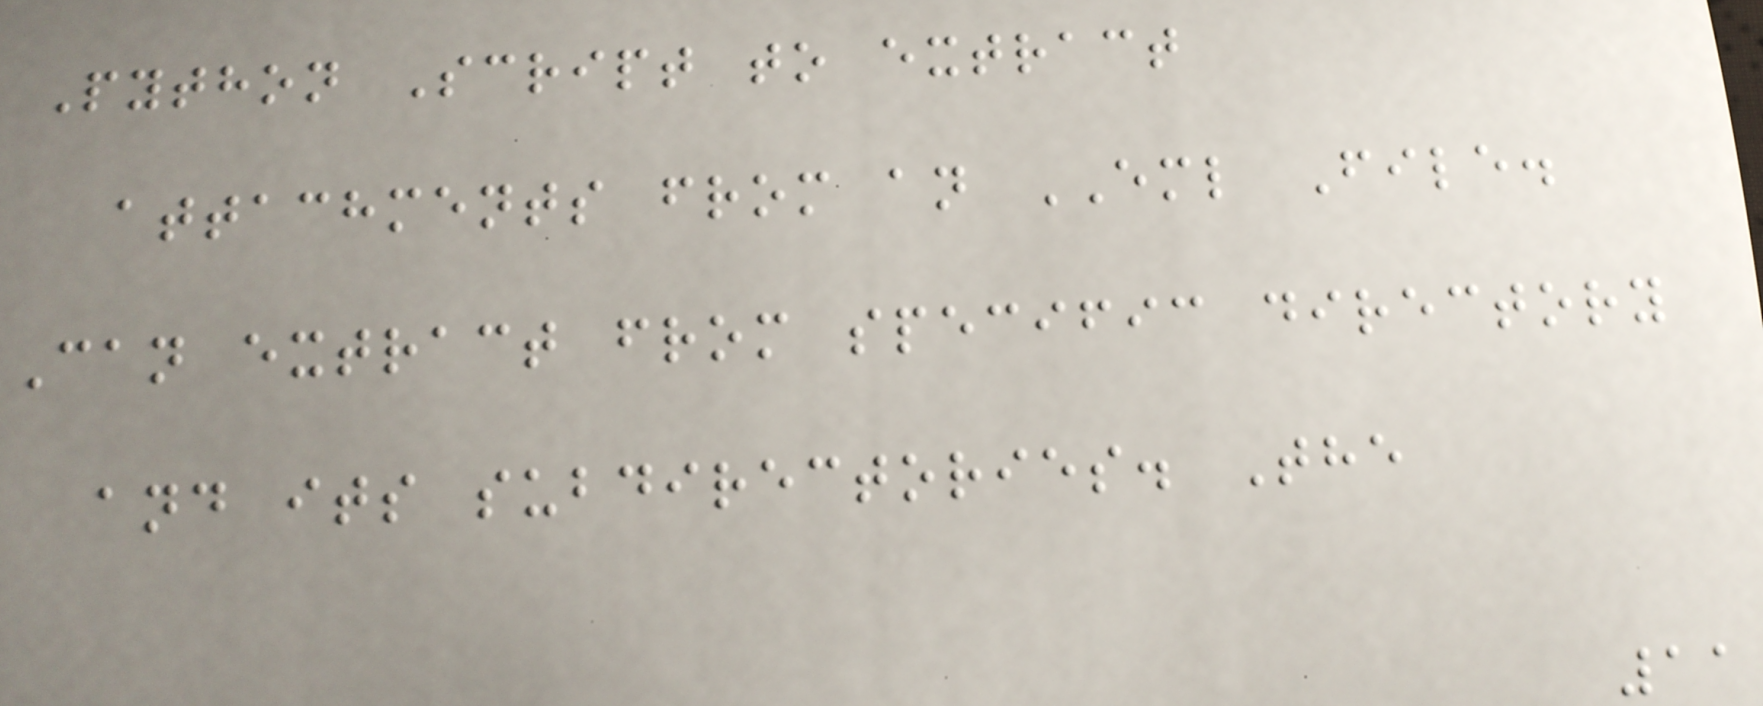Python Script to extract
attachments from an EML File.
Can extract from specific directory
and its subdirectories. The
11
